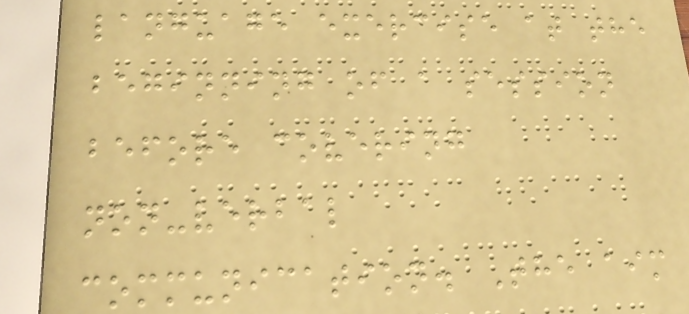language exercise at the
beginning of a session
before covering
non-verbal
communication. The aim
